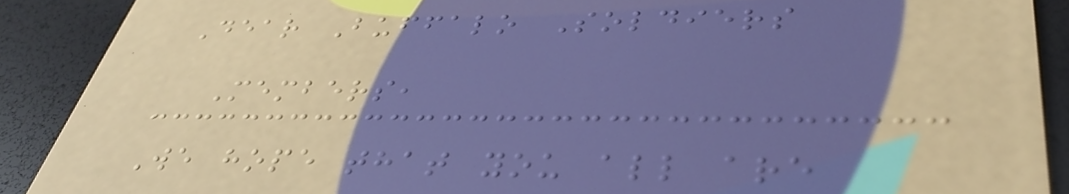Dear Buffalo Soldiers
Members,
We hope that you all are
